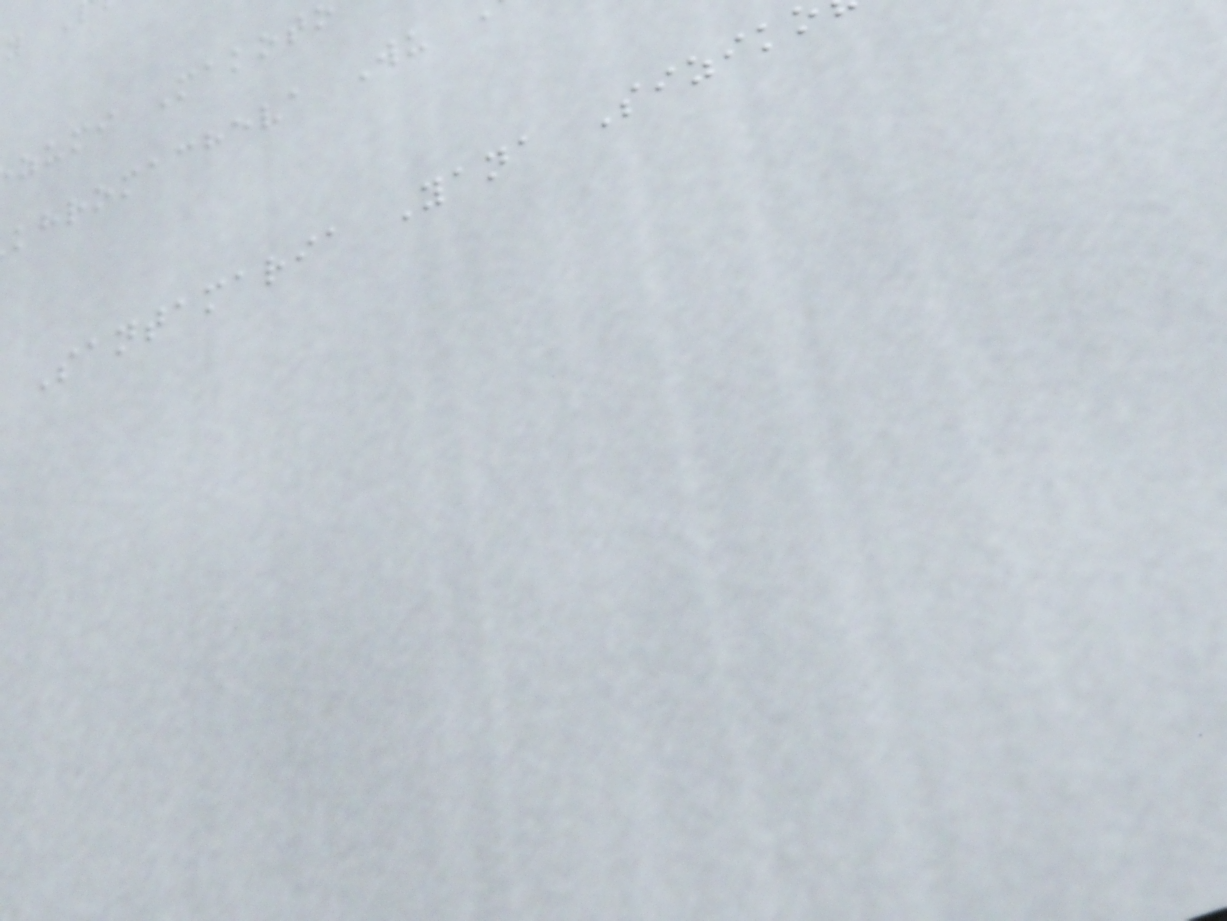zumi Makot
khromacheva Wu
Santamaria Yana Sizik
